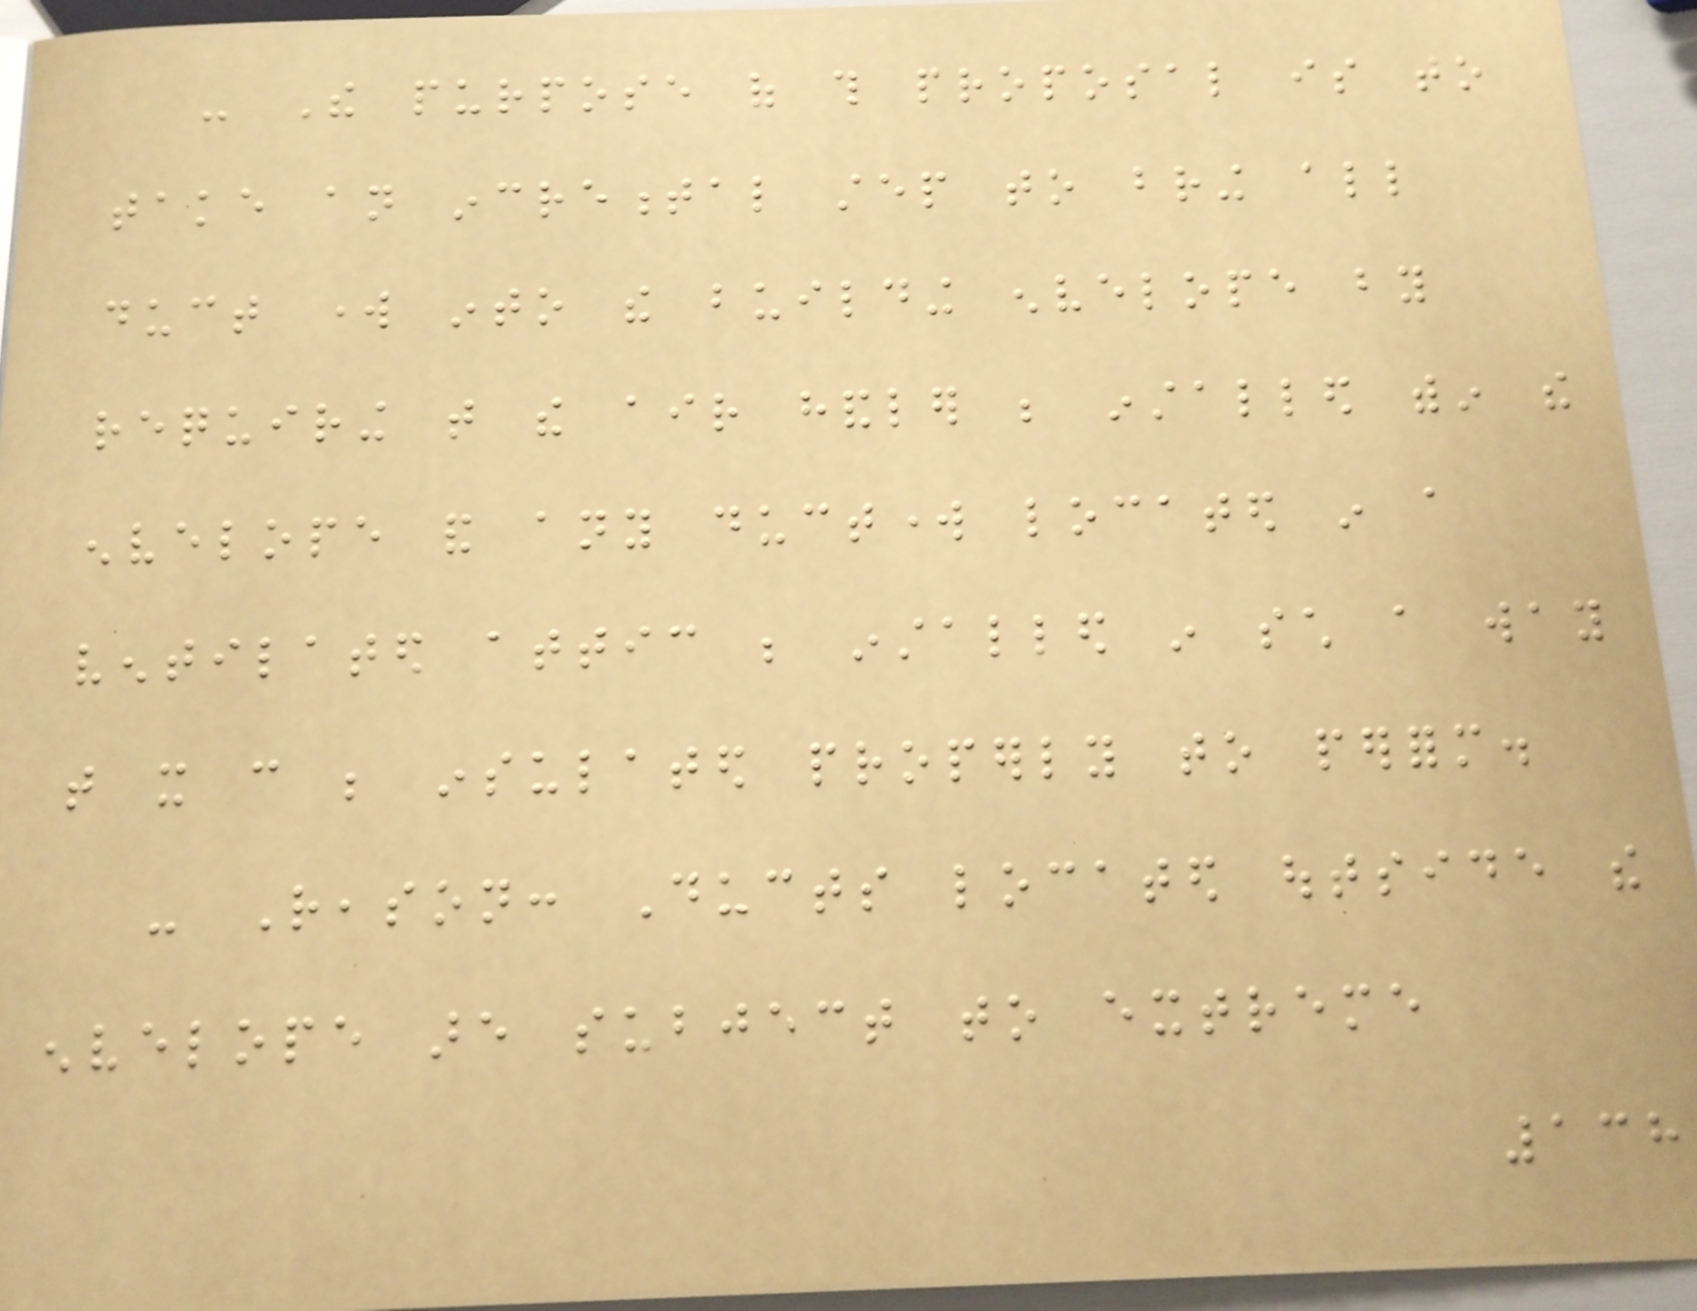- The purpose of this proposal is to
take an incremental step to bring all
duct work into the building envelope by
requiring that the air handler be installed within the
envelope and any ductwork located in a
ventilated attic be installed in such a way
that it can be insulated properly to perform.
- Reason: Ducts located outside the
envelope are subject to extreme
138
